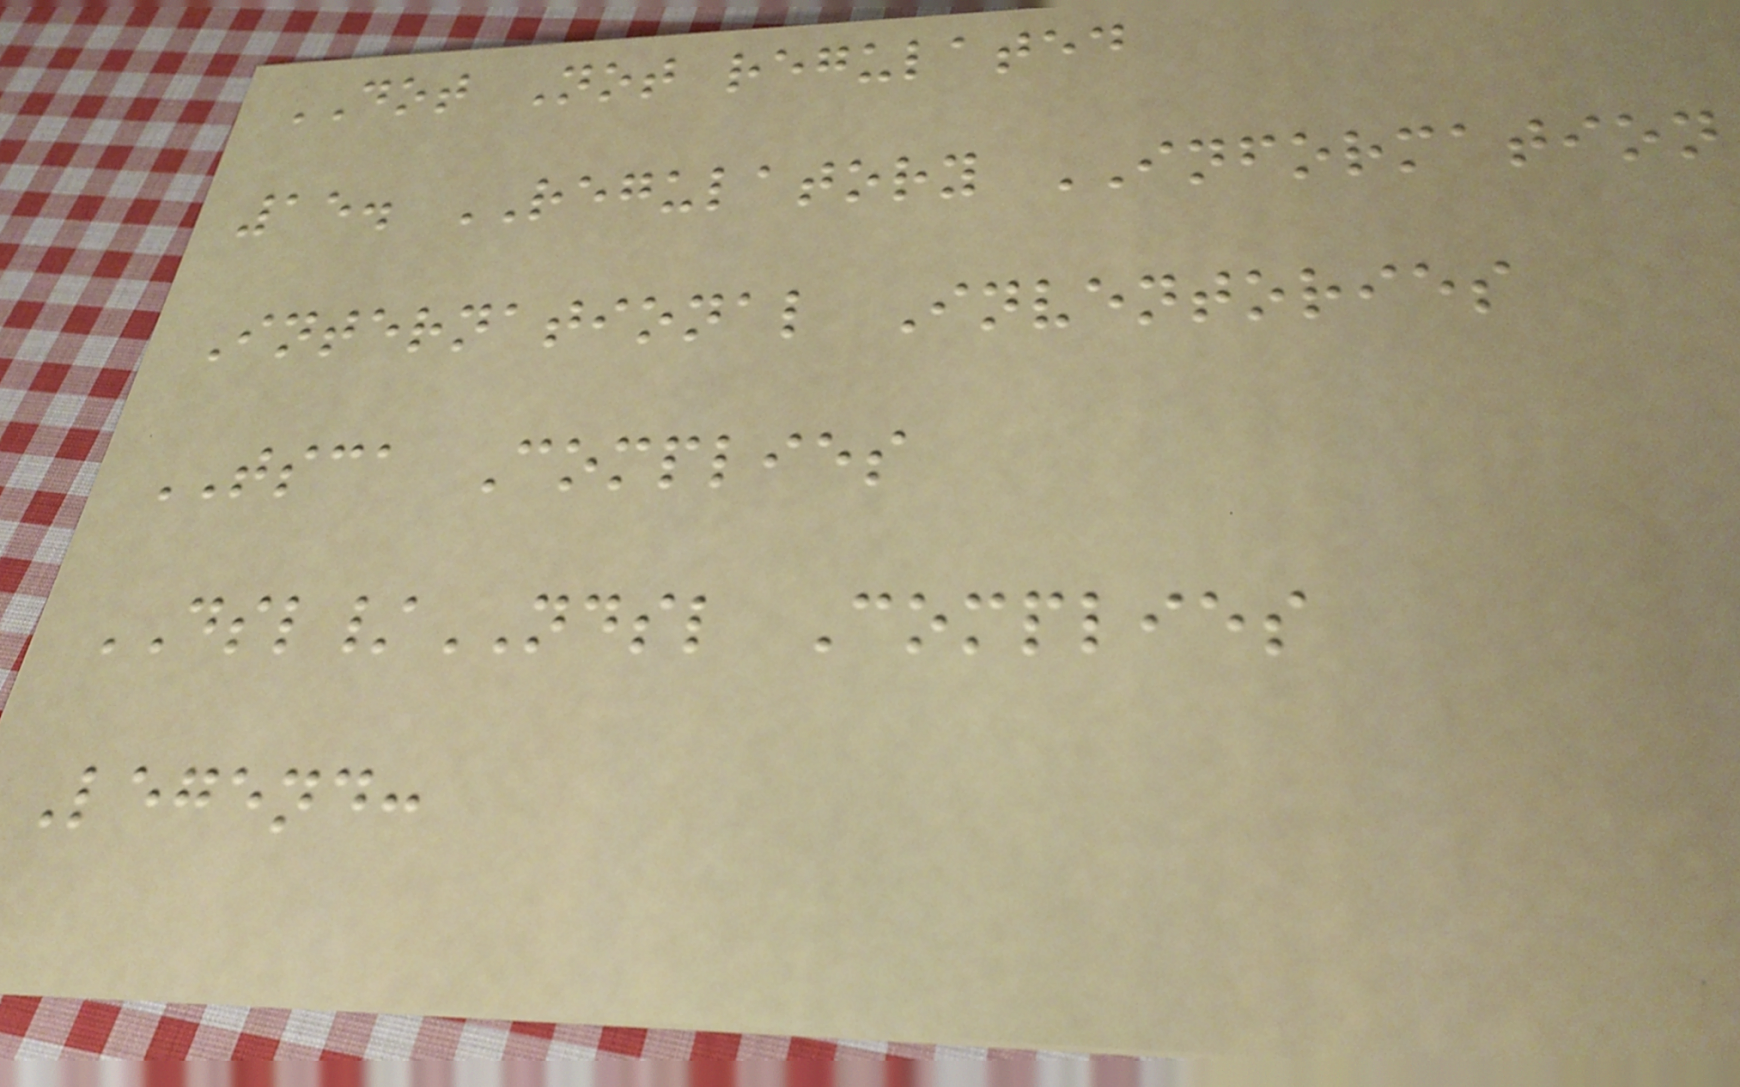DOT Not regulated
15. REGULATORY INFORMATION
International Inventories
TSCA Complies
DSL/NDSL Complies
Legend:
